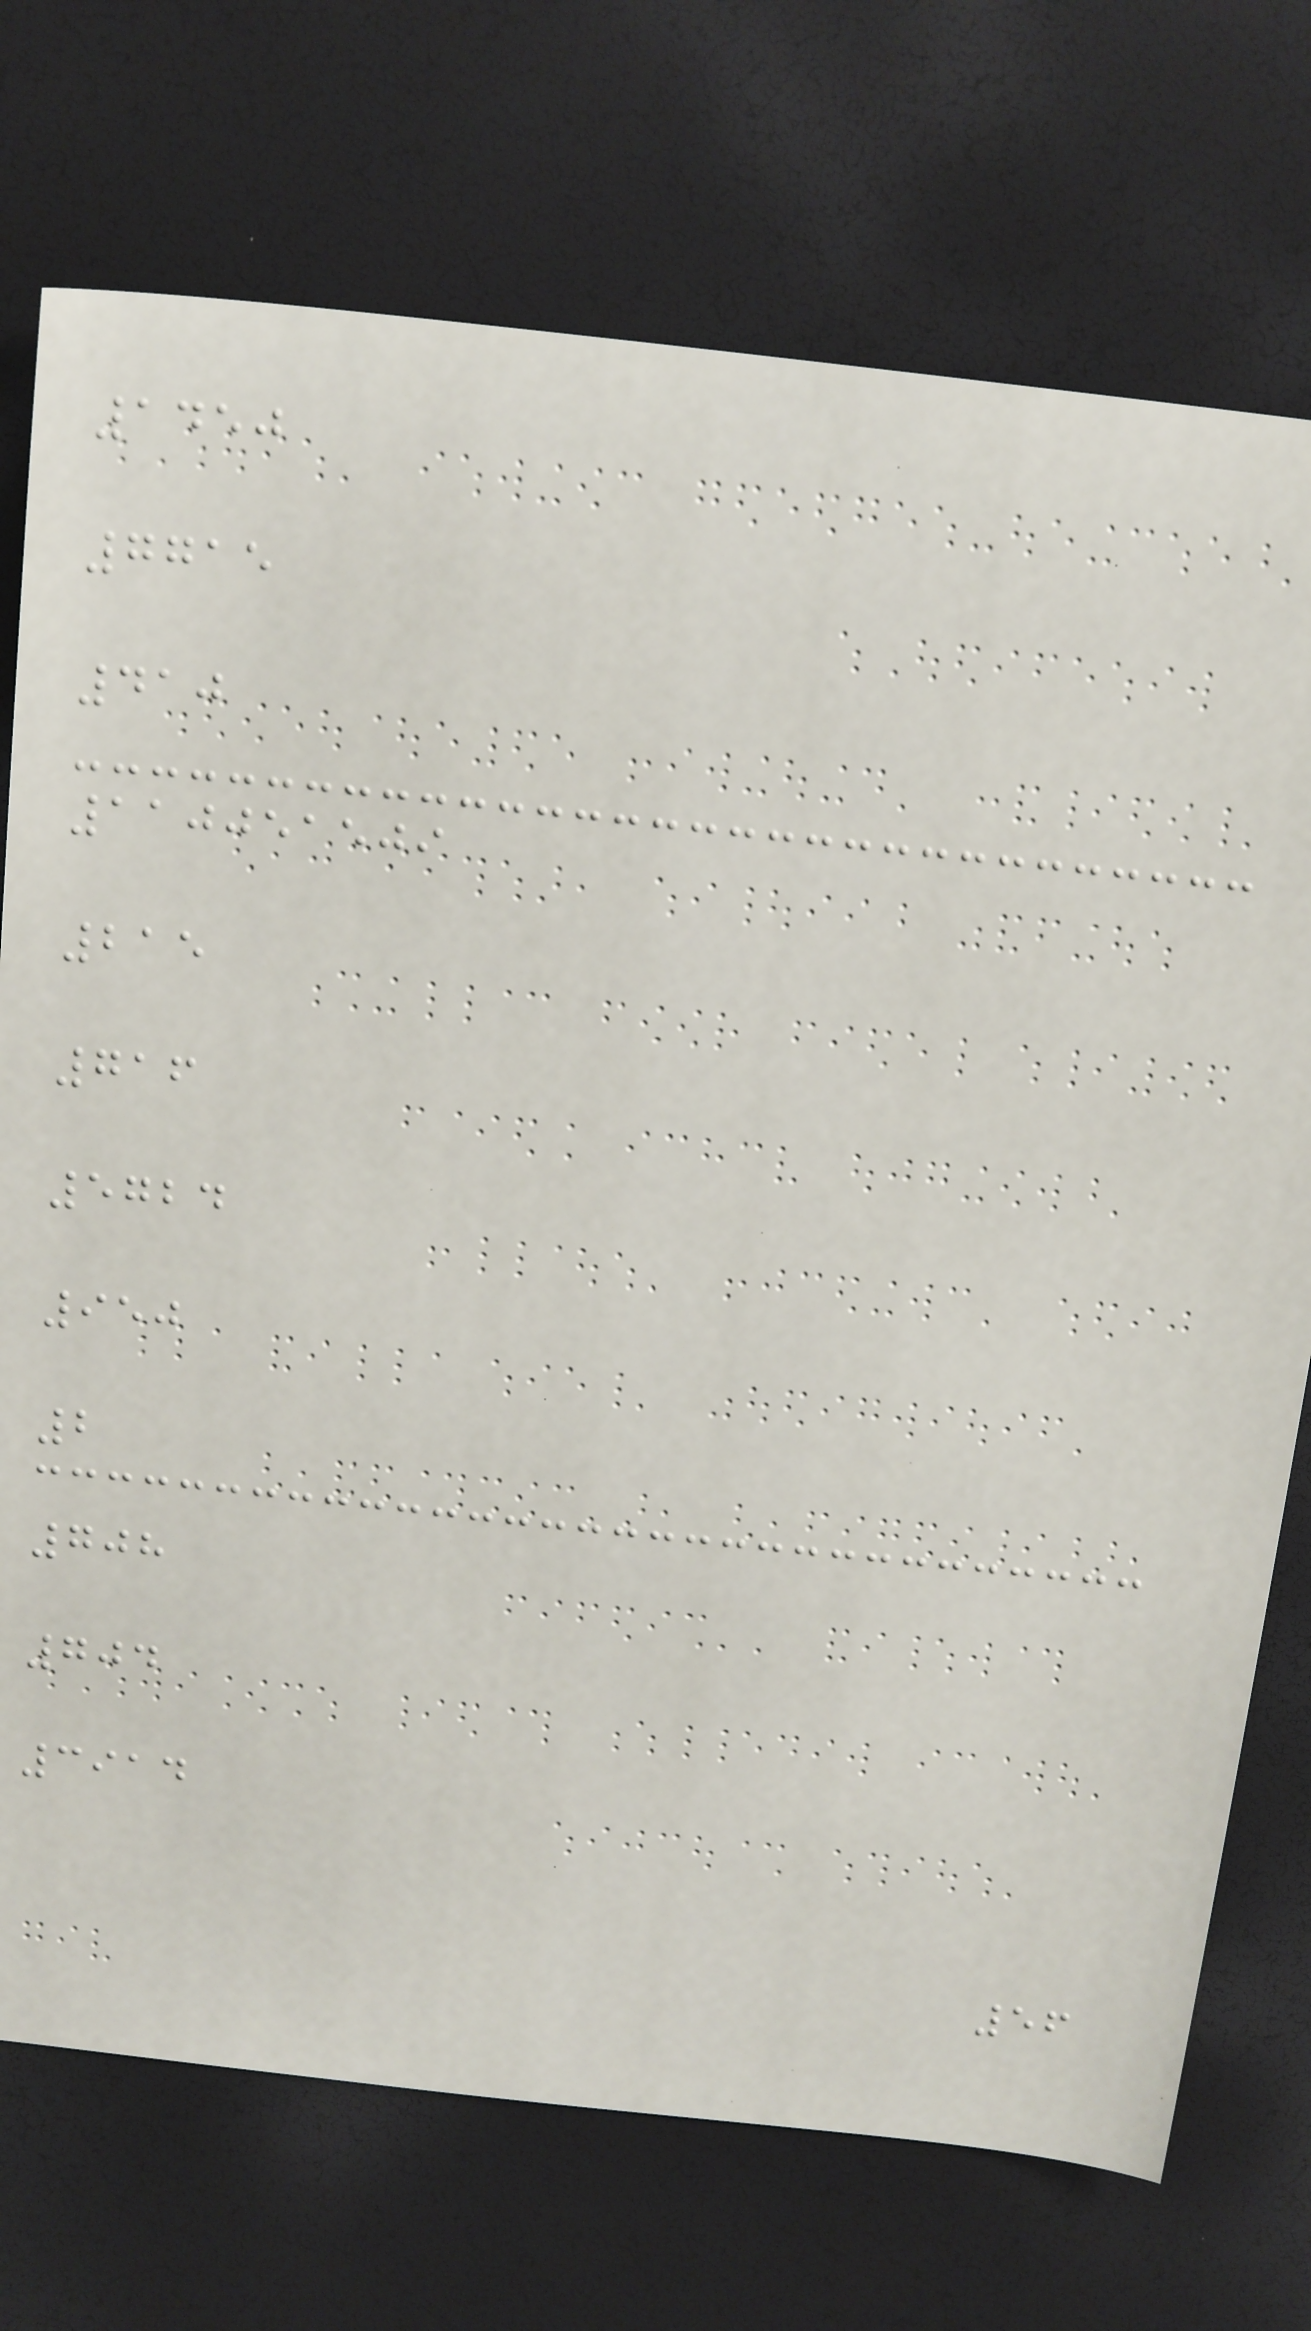1450
7715
410
110051509
215
716
5724
950
2
708
704
3914
56
